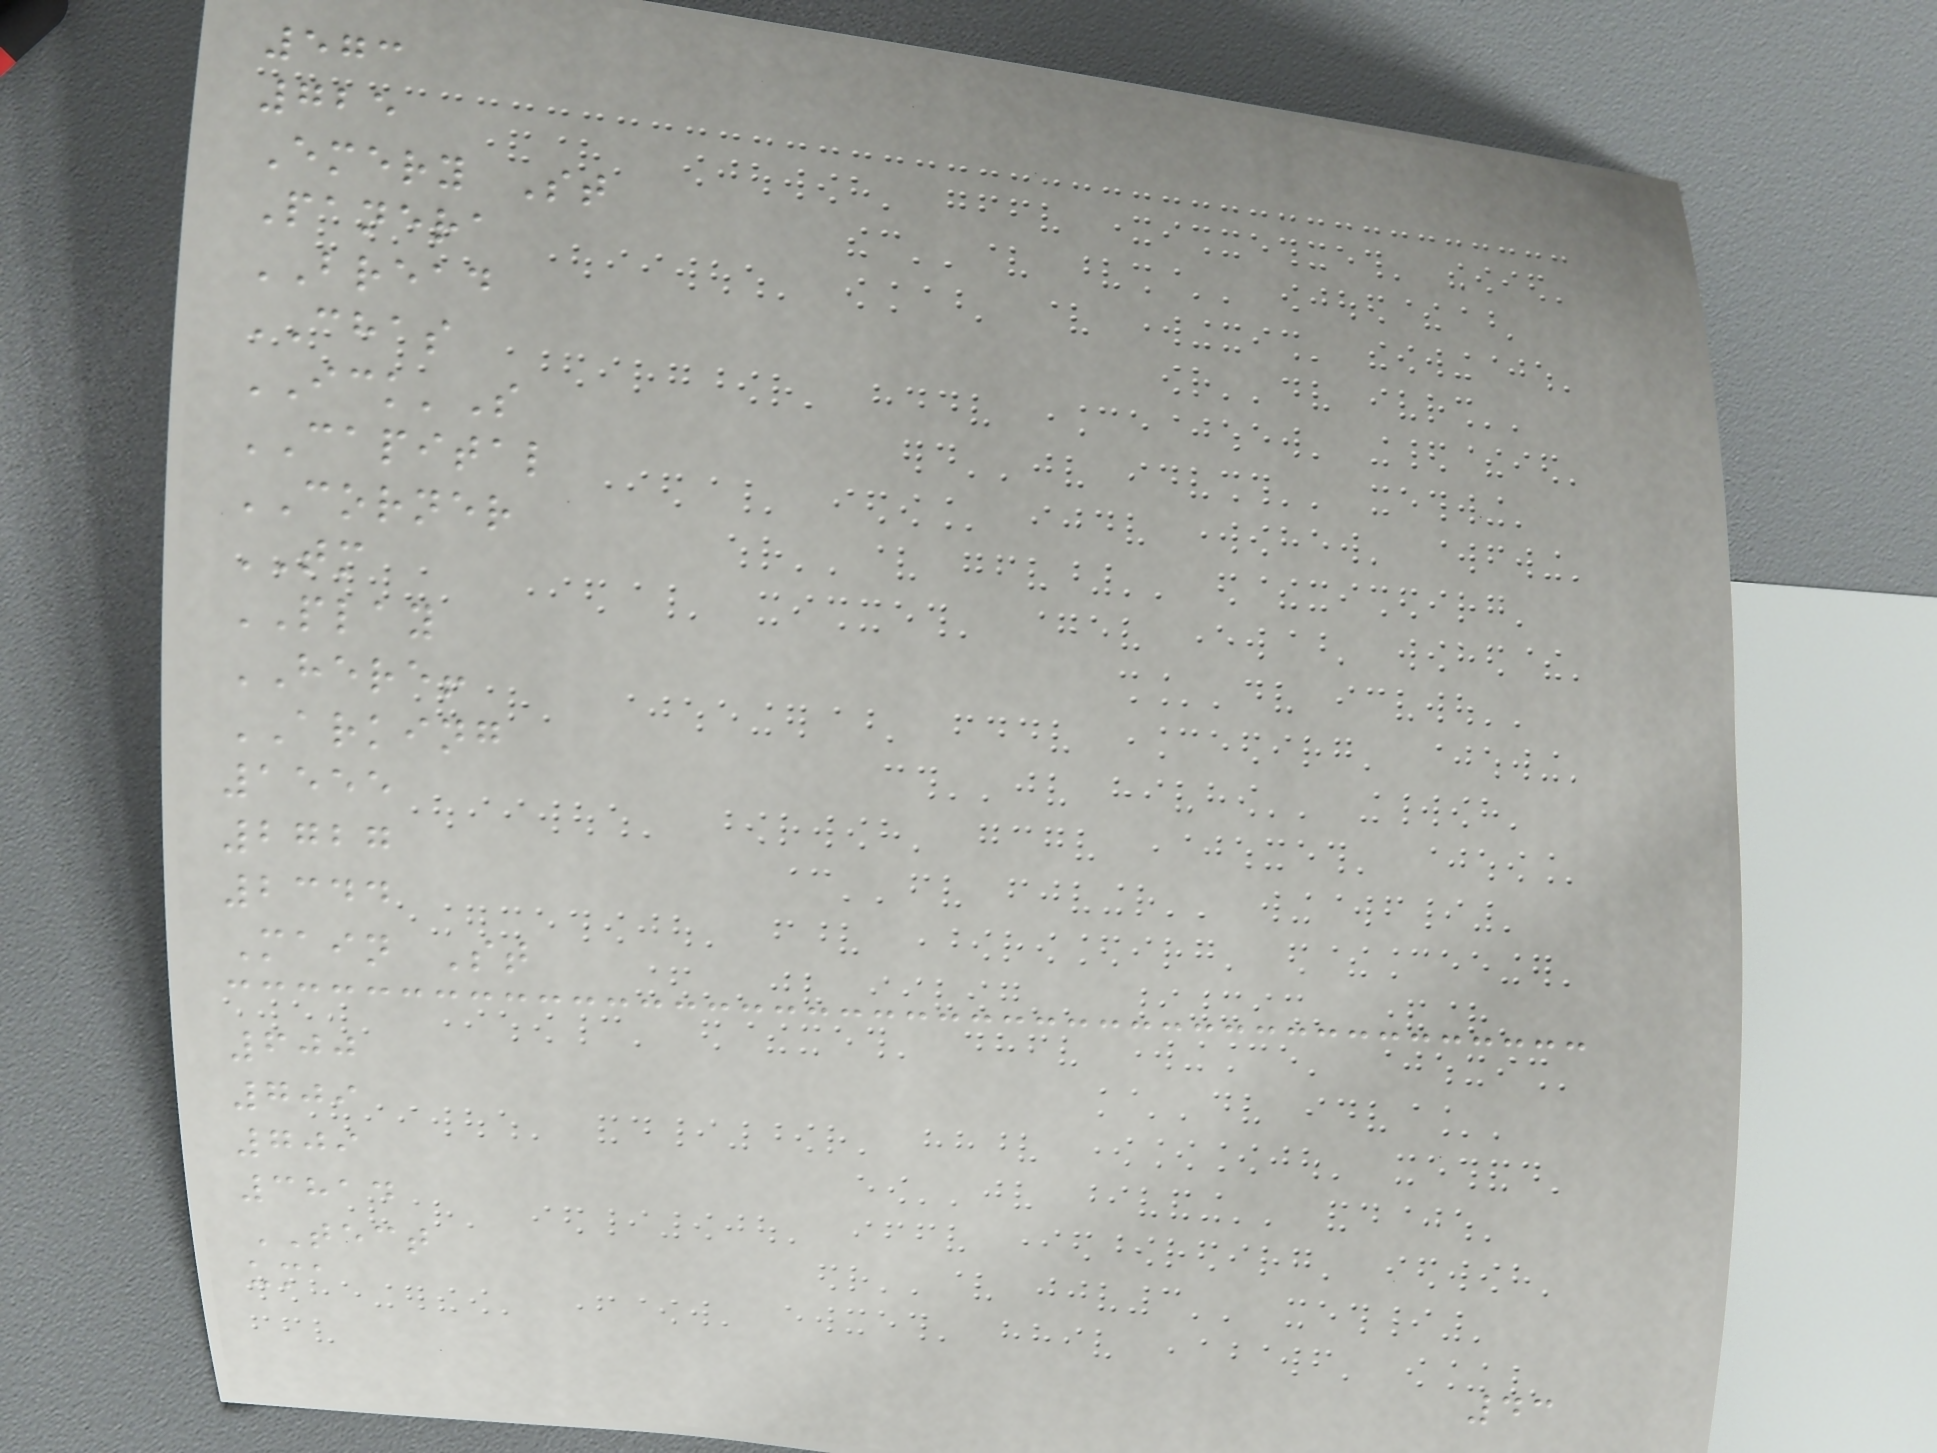573
725
Emery St
Panera
BREAD
CHAS
ICK'S
CAPITAL
CORNER
TM
PLAY
HERE!
ARKING
1555
2727
2344
Main St
600
709
709
3814
TECT
uma
43
